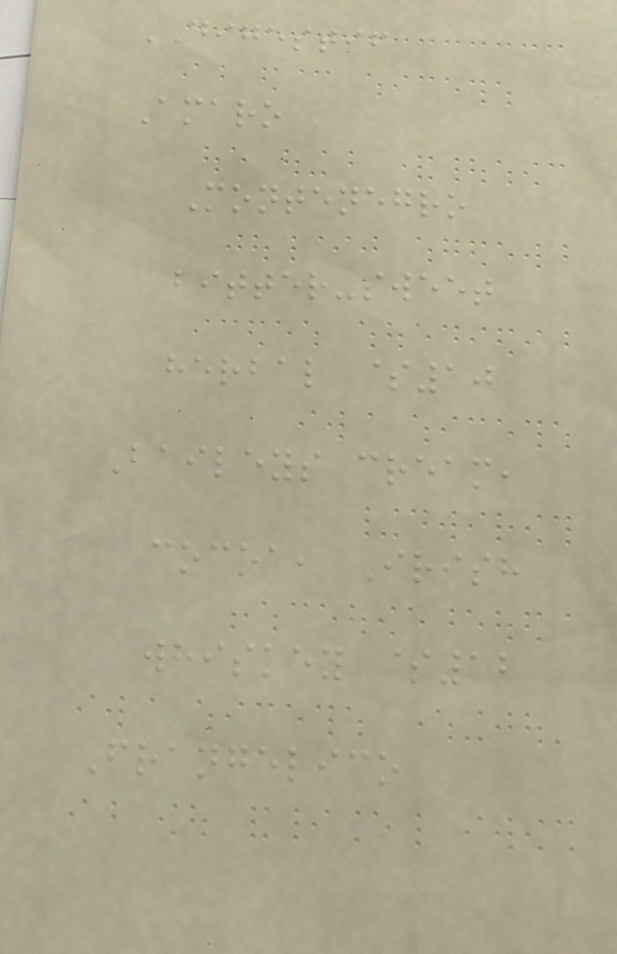DIGESTIF
Amaro
Montenegro
bitter-sweet
herbal $10
Baileys cream,
cocoa, Irish
whiskey $12
Frangelico
